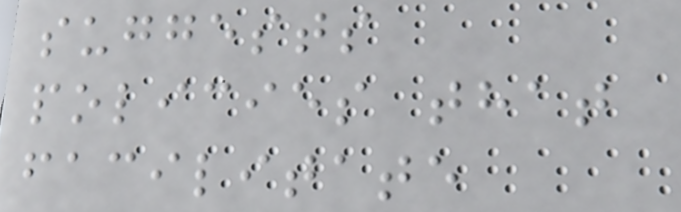suggests
policies that
facilitate
